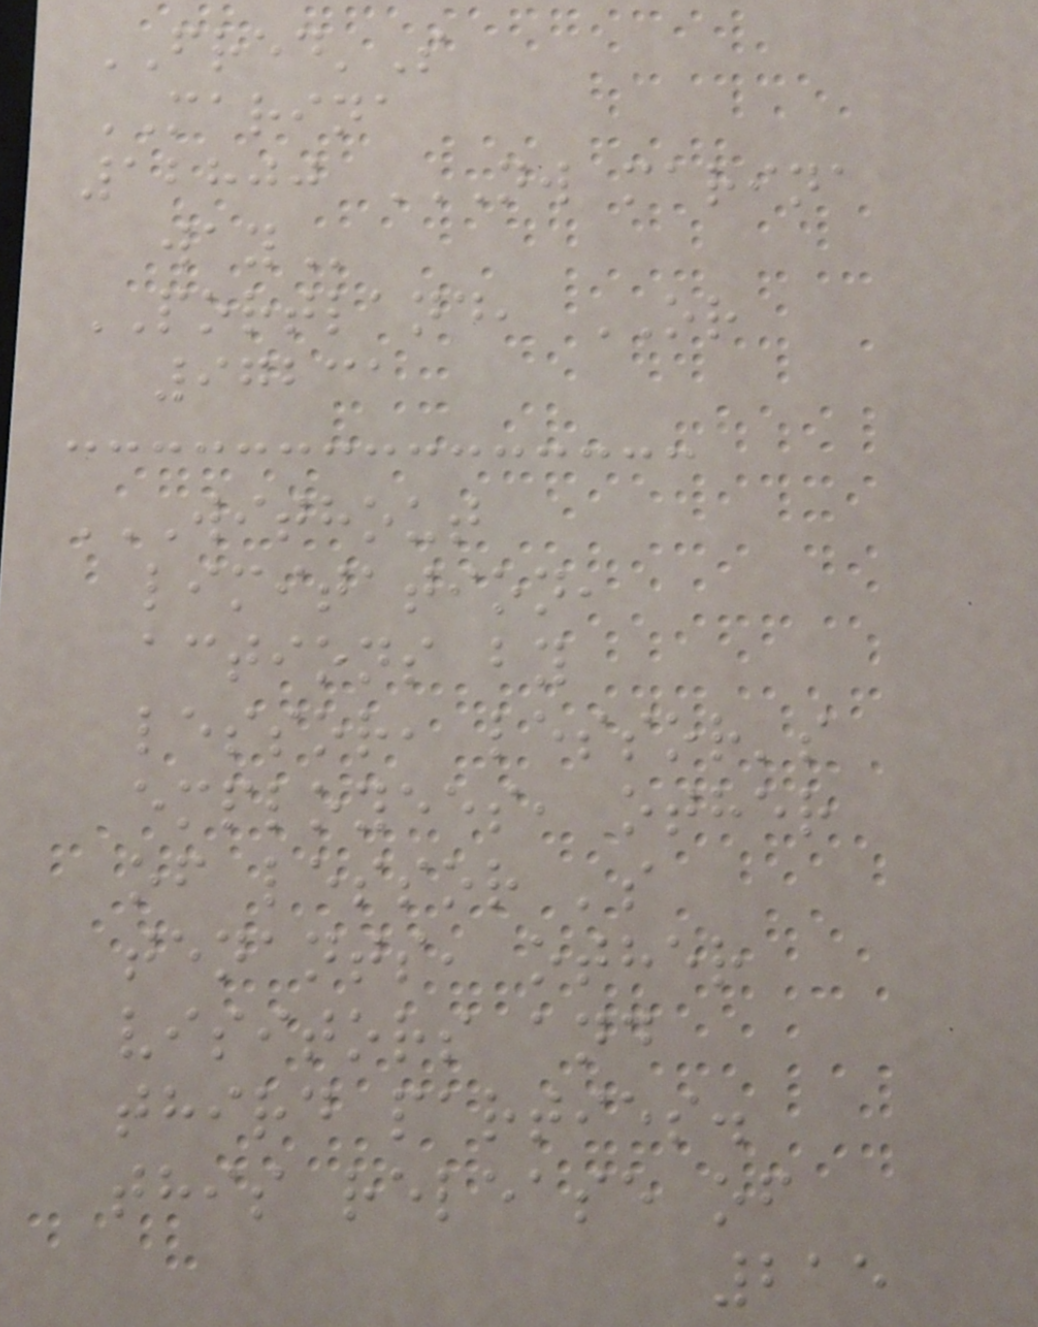FRED'S
MARINA
12800 NW MARINA
WAY
PORTLAND, OR
97231
WITHOUT
LIMITATION,
ACTIONS BY
LESSOR, LESSOR'S
EMPLOYEES, OTHER
OF LESSOR 'S
TENANTS, OTHER
VISITORS AND
THIRD PARTIES.
THIS RELEASE OF
215
